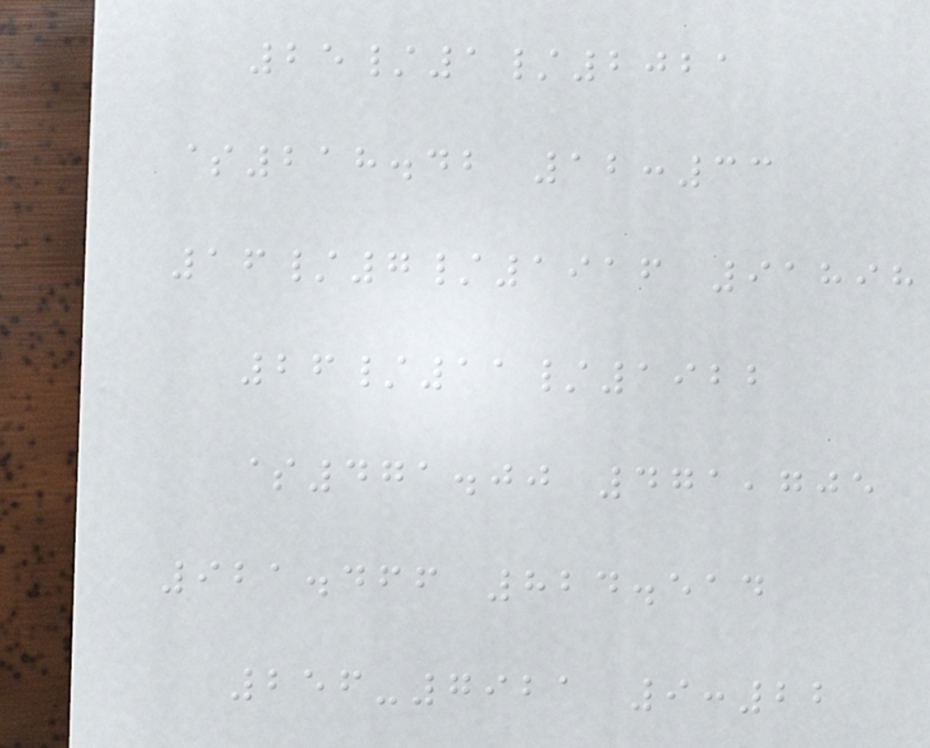25/1/2021
$218.42 12:33
16/7/1916 91898
26/11/1922
$471.00 471,705
921.466 824.514
256-7921 9:22
